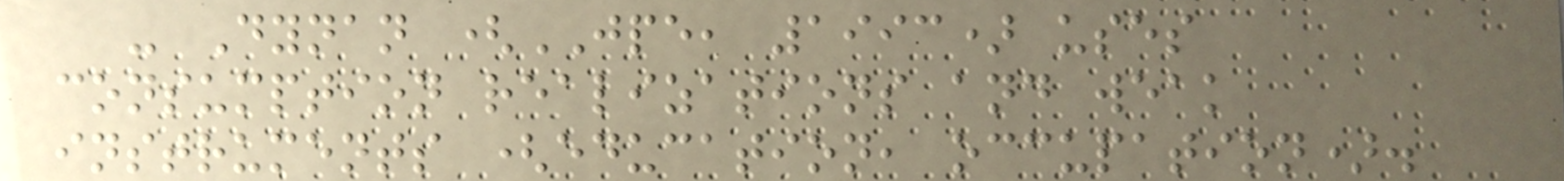- Dynan (JPE, 1993) uses
consumption realizations and weak
instruments (education, occupation).
